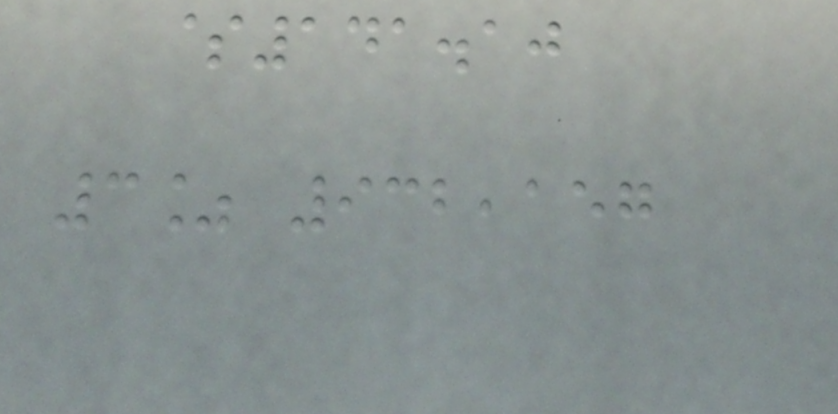$141.10
3% 932,157
